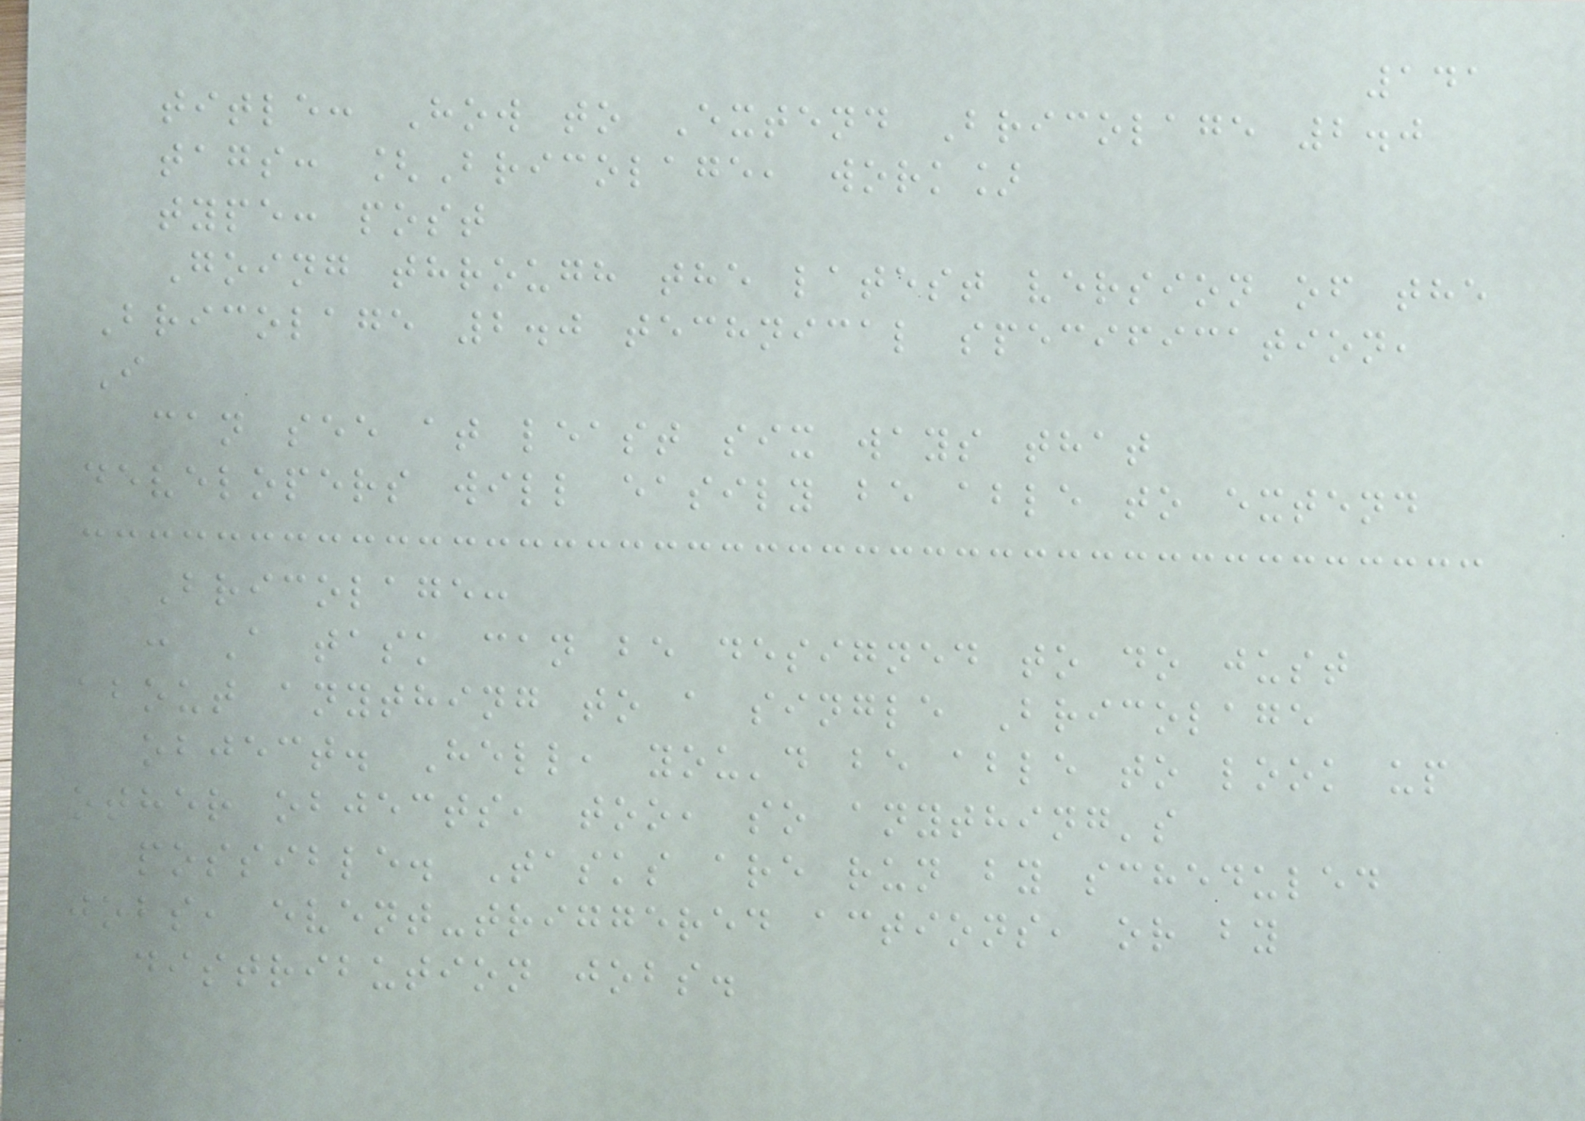141
title: How to Extend Bricolage 2.0
tags: [Bricolage, work]
type: post
Going through the latest version of the
Bricolage 2.0 technical specification,
I
can see at least six ways that
developers will easily be able to extend
Bricolage:
: A task can be designed to do just
about anything to a single Bricolage
object. Hell, you'd be able to look up
other objects, too, so anything's
possible. Tasks are run by scheduled
jobs, event-triggered actions, or by
distribution jobs.
